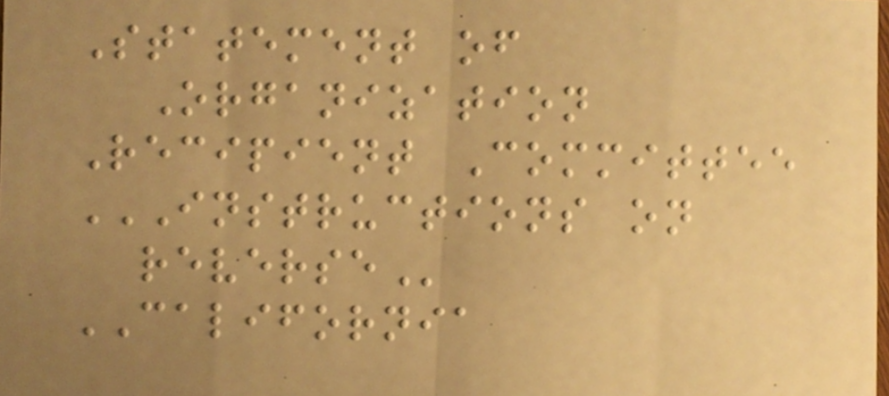Statement of
Organization
Recipient Committee
INSTRUCTIONS ON
REVERSE
CALIFORNIA
